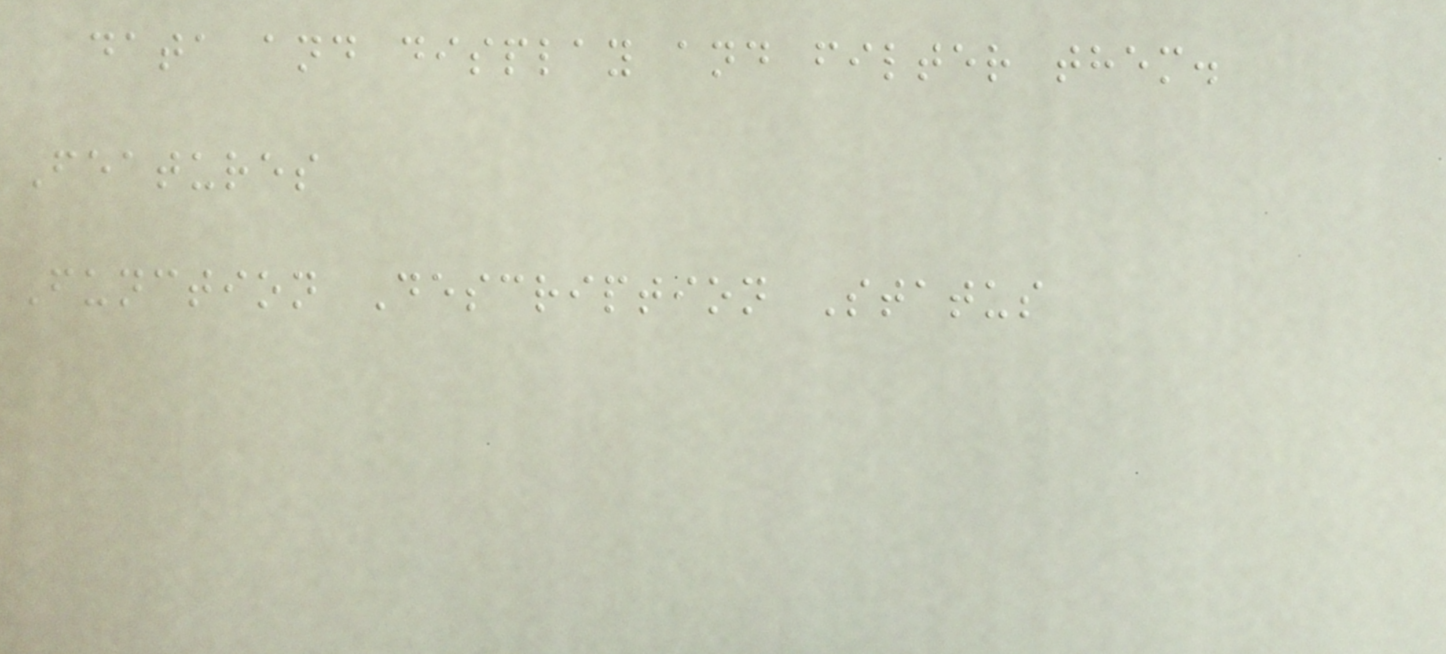data and display and filter them.
Features
Function Description Status
